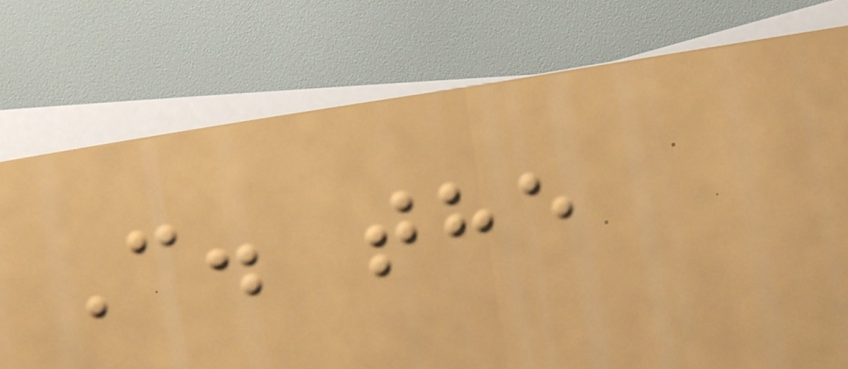C. the
